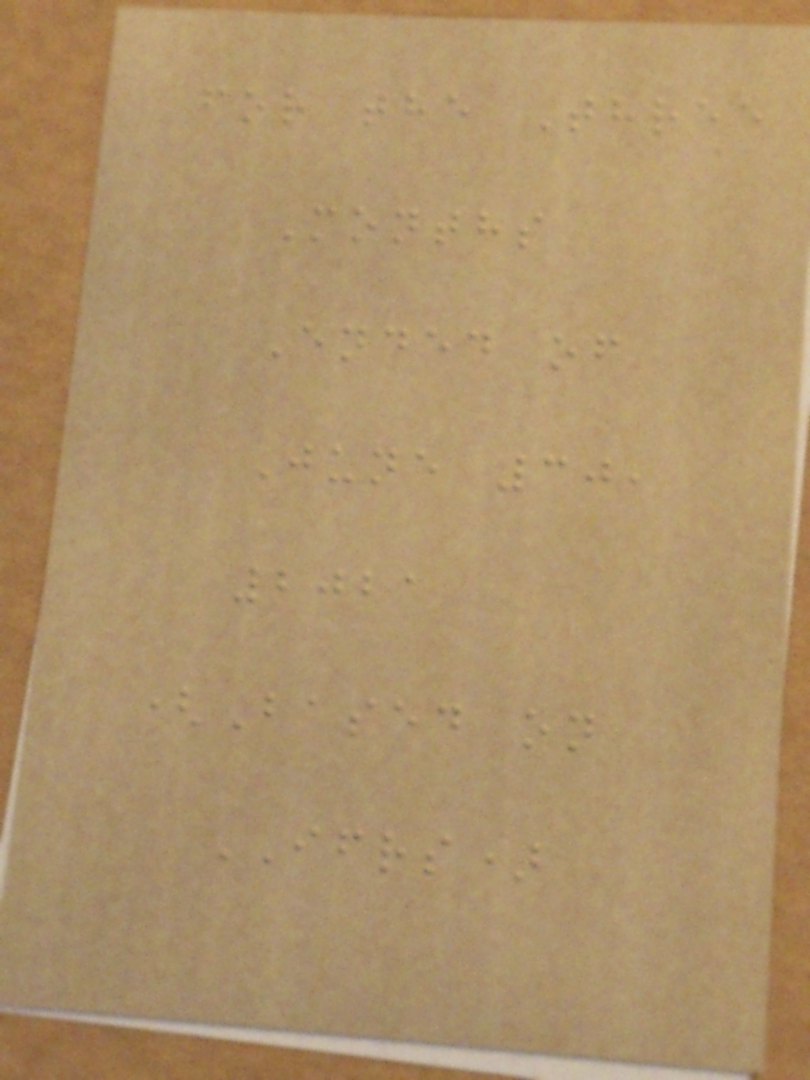for the Three
Months
Ended of
June 30,
2021
(Based on
IFRS)
